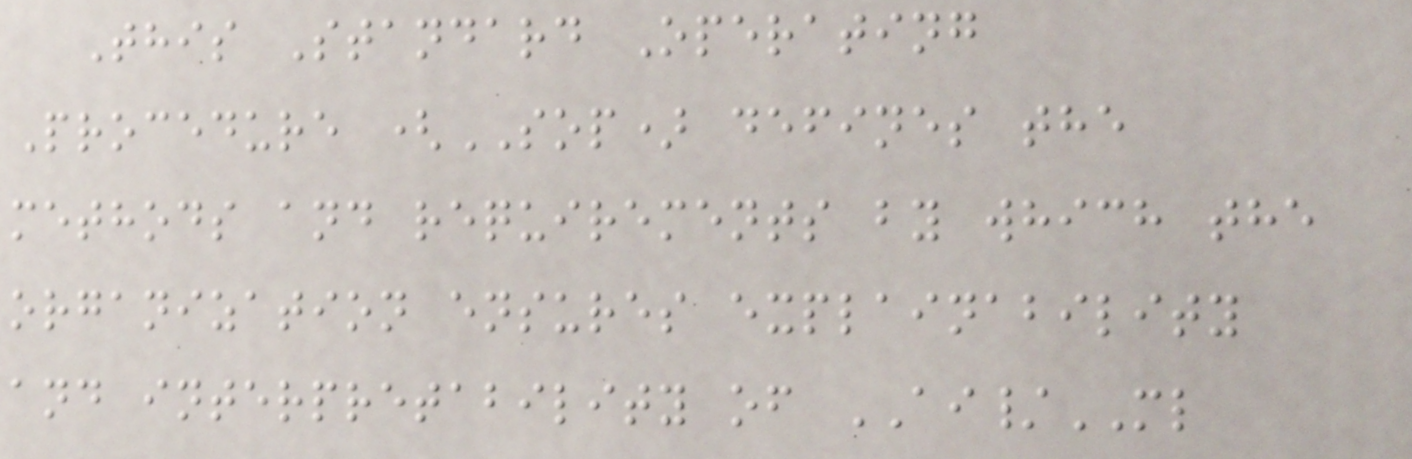This Standard Operating
Procedure (SOP) defines the
methods and requirements by which the
organization ensures explainability
and interpretability of AI/ML
